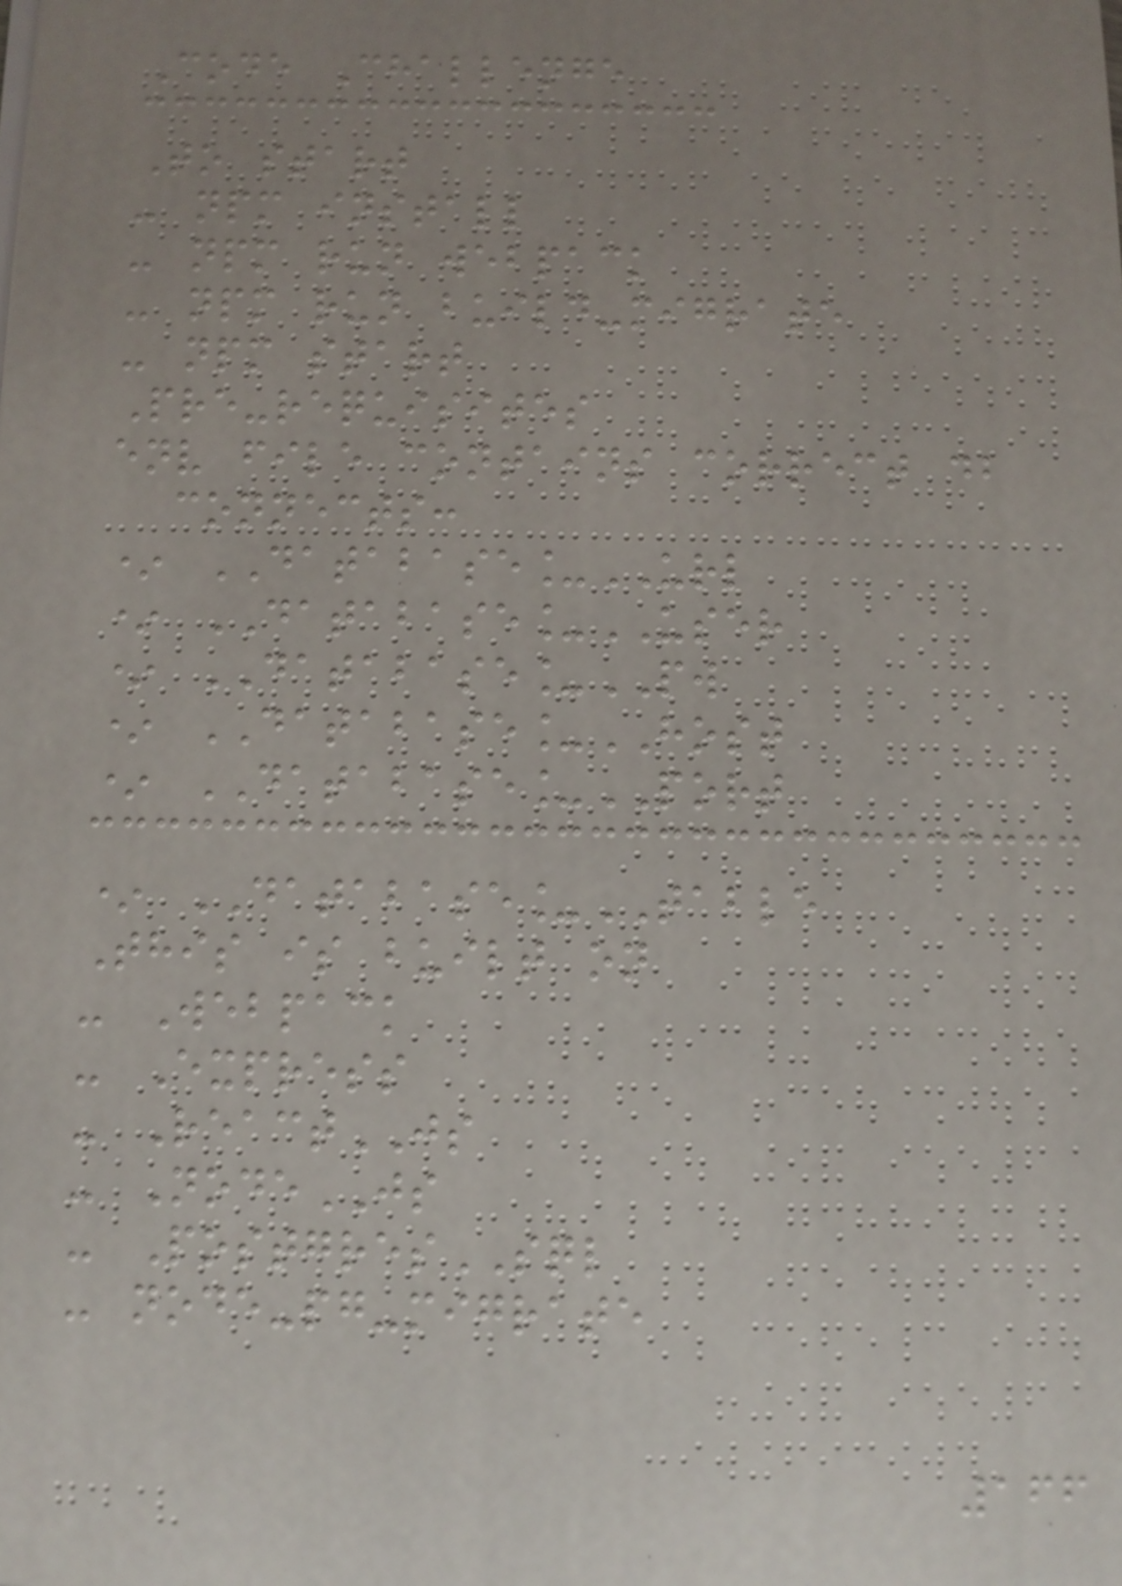Code Challenge
To start
- npm install
- npm run webpack
- npm run build-migrate
- npm start
Pre-requisites
env file contains correct db
connects:
* DATABASE_URL
* DATABASE_USER
* DATABASE_PW
* DATABASE_HOST
* DATABASE_PORT
* DATABASE_TABLE
This is built on
- Webpack
- Express
- ReactJS
- NodeJS
- PostgresSQL
- node-pg-migrate
166
